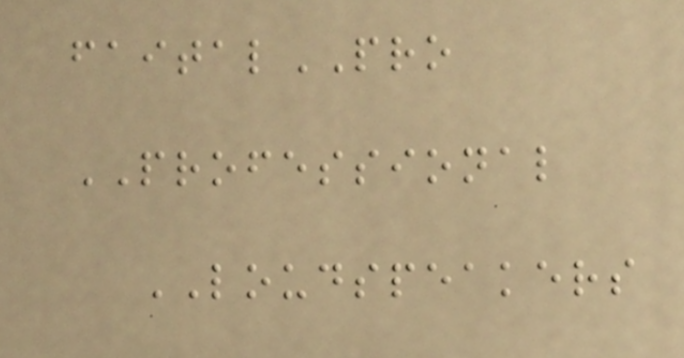faitalPRO
PROFESSIONAL
LOUDSPEAKERS
